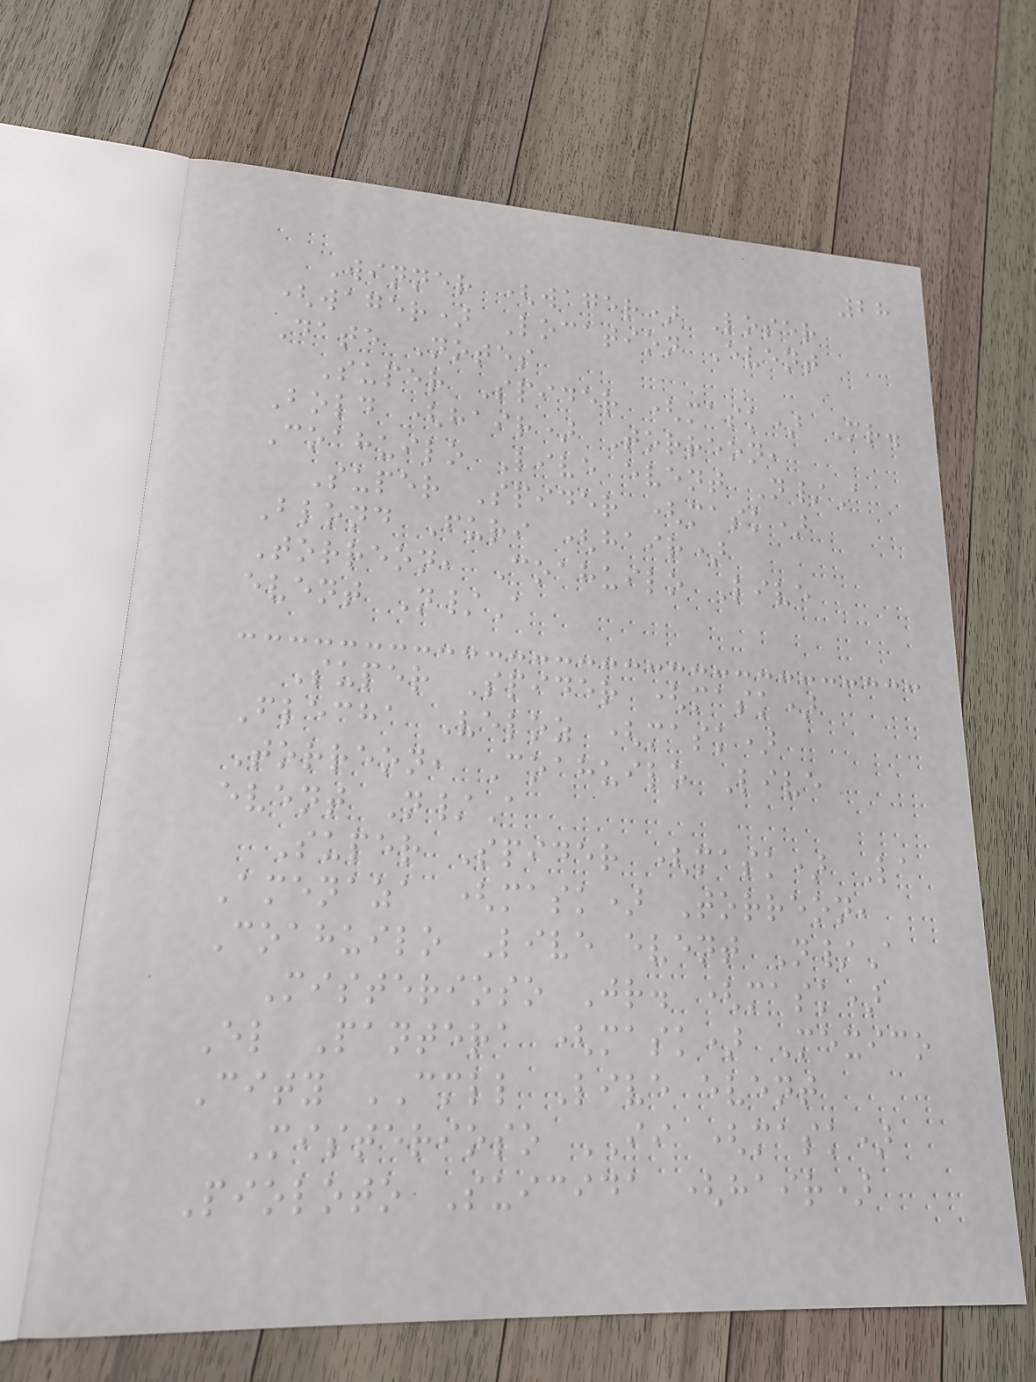28
Winner (wager) Loser
(wager) Location Event
Date Notes
Super Spider (mask) Mr.
Bold (hair) Torreon,
Coahuilo Live event N/A
Super Spider (mask)
Blond Furi (hair)
Torreon, Coahuilo Live
event N/A
Super Spider (mask)
Flecha Veloz (mask)
Torreon, Coahuilo Live
event N/A
Super Spider (mask) La
Amenaza (mask) Torreon,
Coahuilo Live event N/A
Misterioso Jr. (mask)
El Pantera (mask) Mexico
City CMLL Live event
Misterioso II (mask)
Pioloto Suicida (hair)
